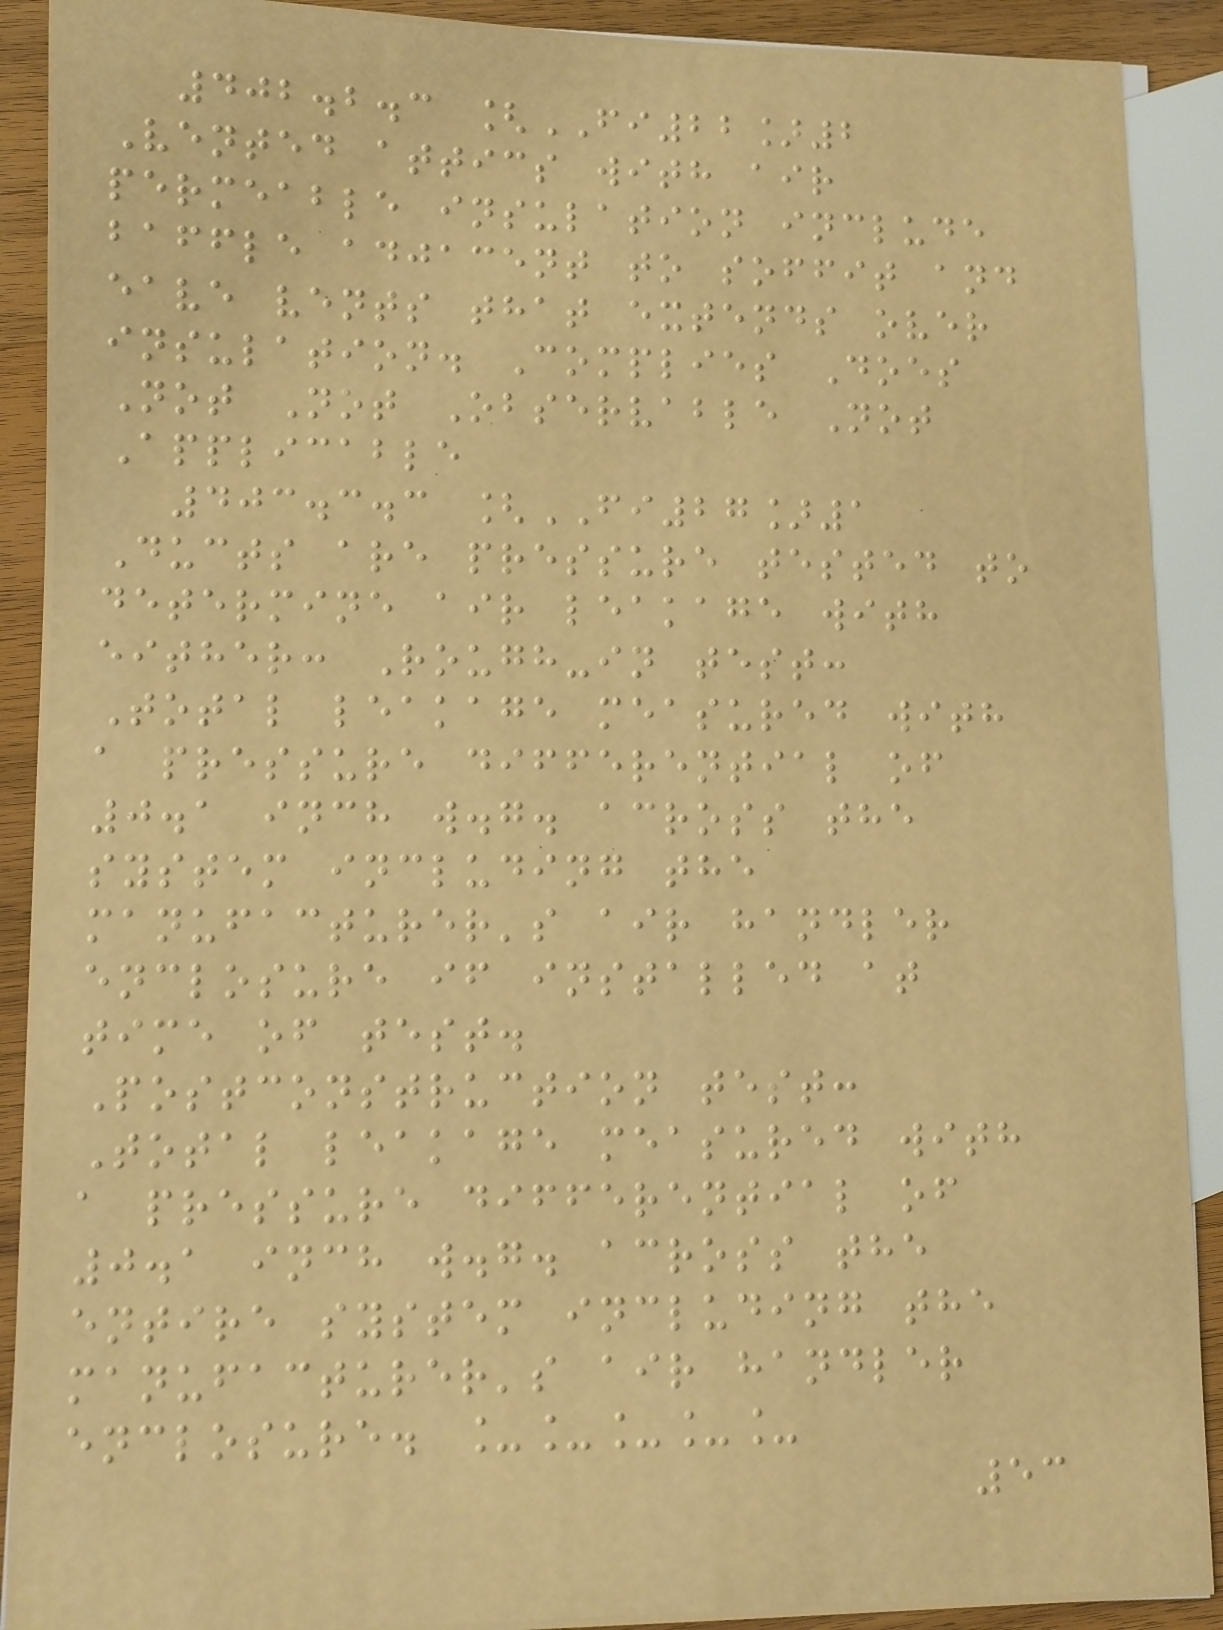402.2.3 [FI22]2
Vented attics with air
permeable insulation include
baffle adjacent to soffit and
eave vents that extends over
insulation. Complies Does
Not Not Observable Not
Applicable
403.3.3 [FI27]1
Ducts are pressure tested to
determine air leakage with
either: Rough-in test:
Total leakage measured with
a pressure differential of
0.1 inch w.g. across the
system including the
manufacturer's air handler
enclosure if installed at
time of test.
Postconstruction test:
Total leakage measured with
a pressure differential of
0.1 inch w.g. across the
entire system including the
manufacturer's air handler
enclosure. _____
53
